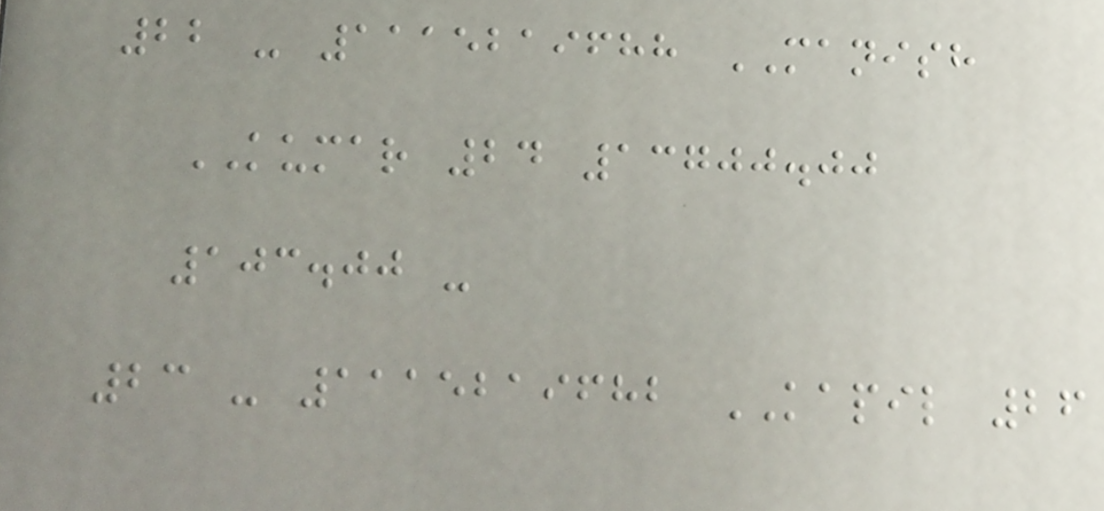22 - 1115219688 MANISH
KUMAR 24 13700.00
103.00 -
23 - 1115219682 KAPIL 26
